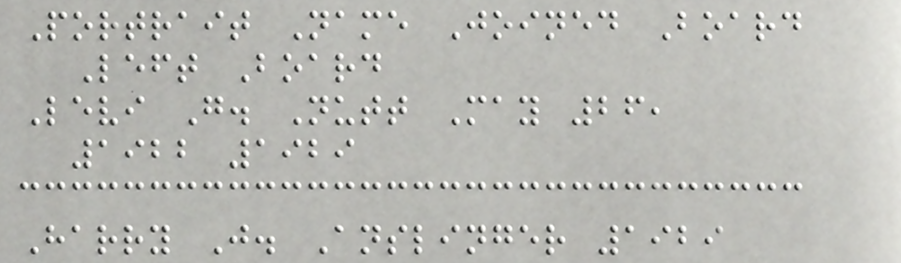Portrait Name Joined Board
Left Board
Levi G. Nutt May 26,
1922 1929
Harry J. Anslinger 1929
